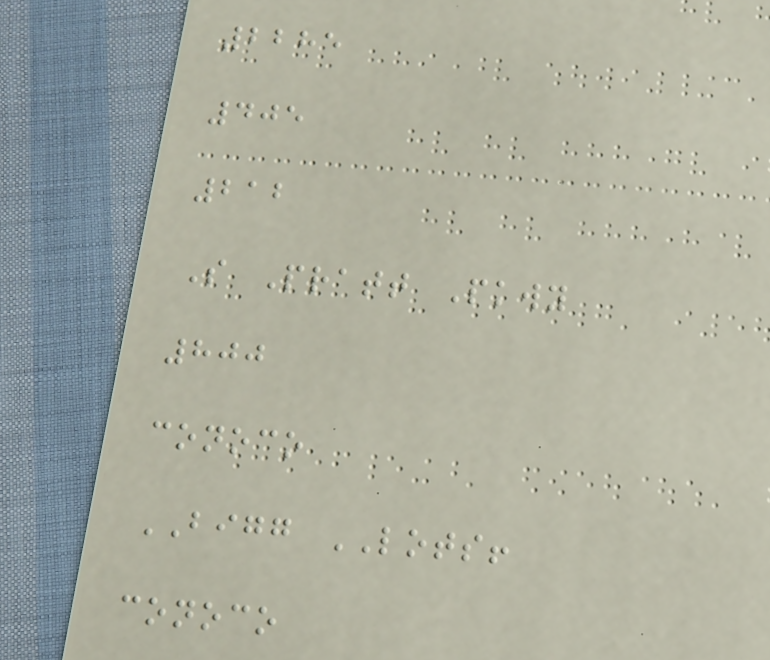2285
405
212
S Pratt Pkwy
800
conoco
BIGG LOTS!
conoco
